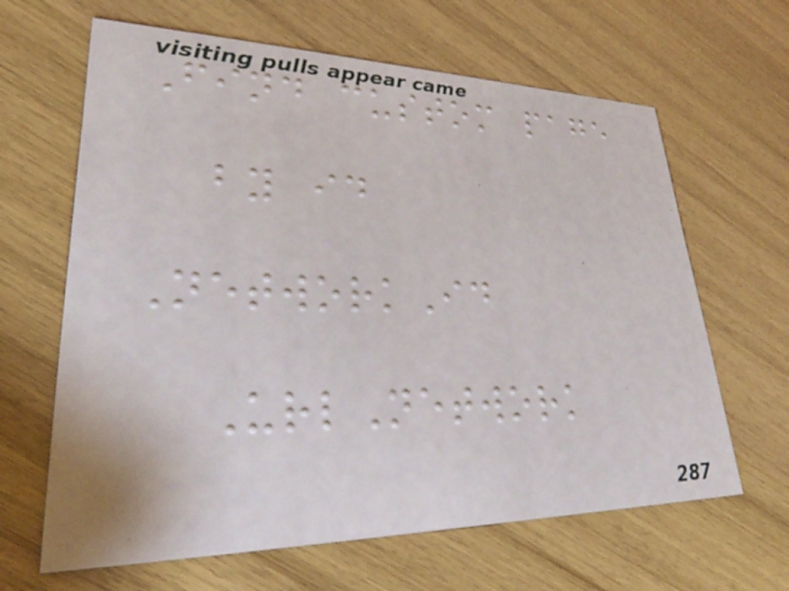Find custom page
by id
NetworkId
UrlNetwork
